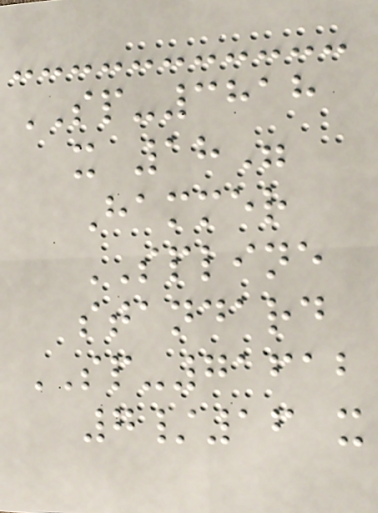SP-3818
x 18"
Hammer
SPLINE
standard
SP-71612
7/16 x
